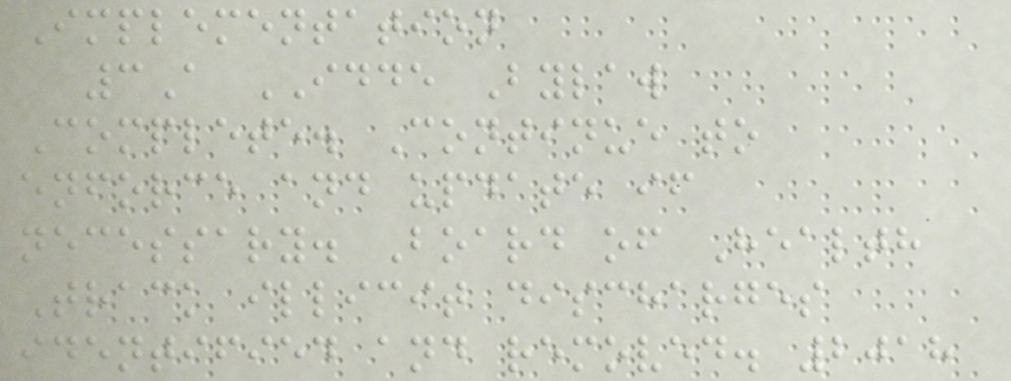Implementation
3A IDDE Bylaw
Complete. Continue to
enforce and update if
necessary. Board of Health
Track illicit discharges
identified and removed. 2018
